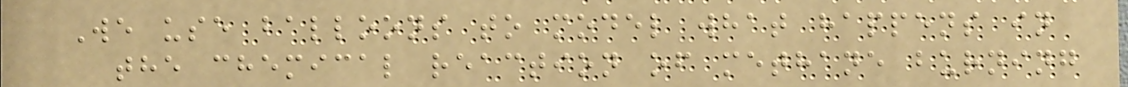We use balloons to model what happens in
the chemical reaction of methane burning
